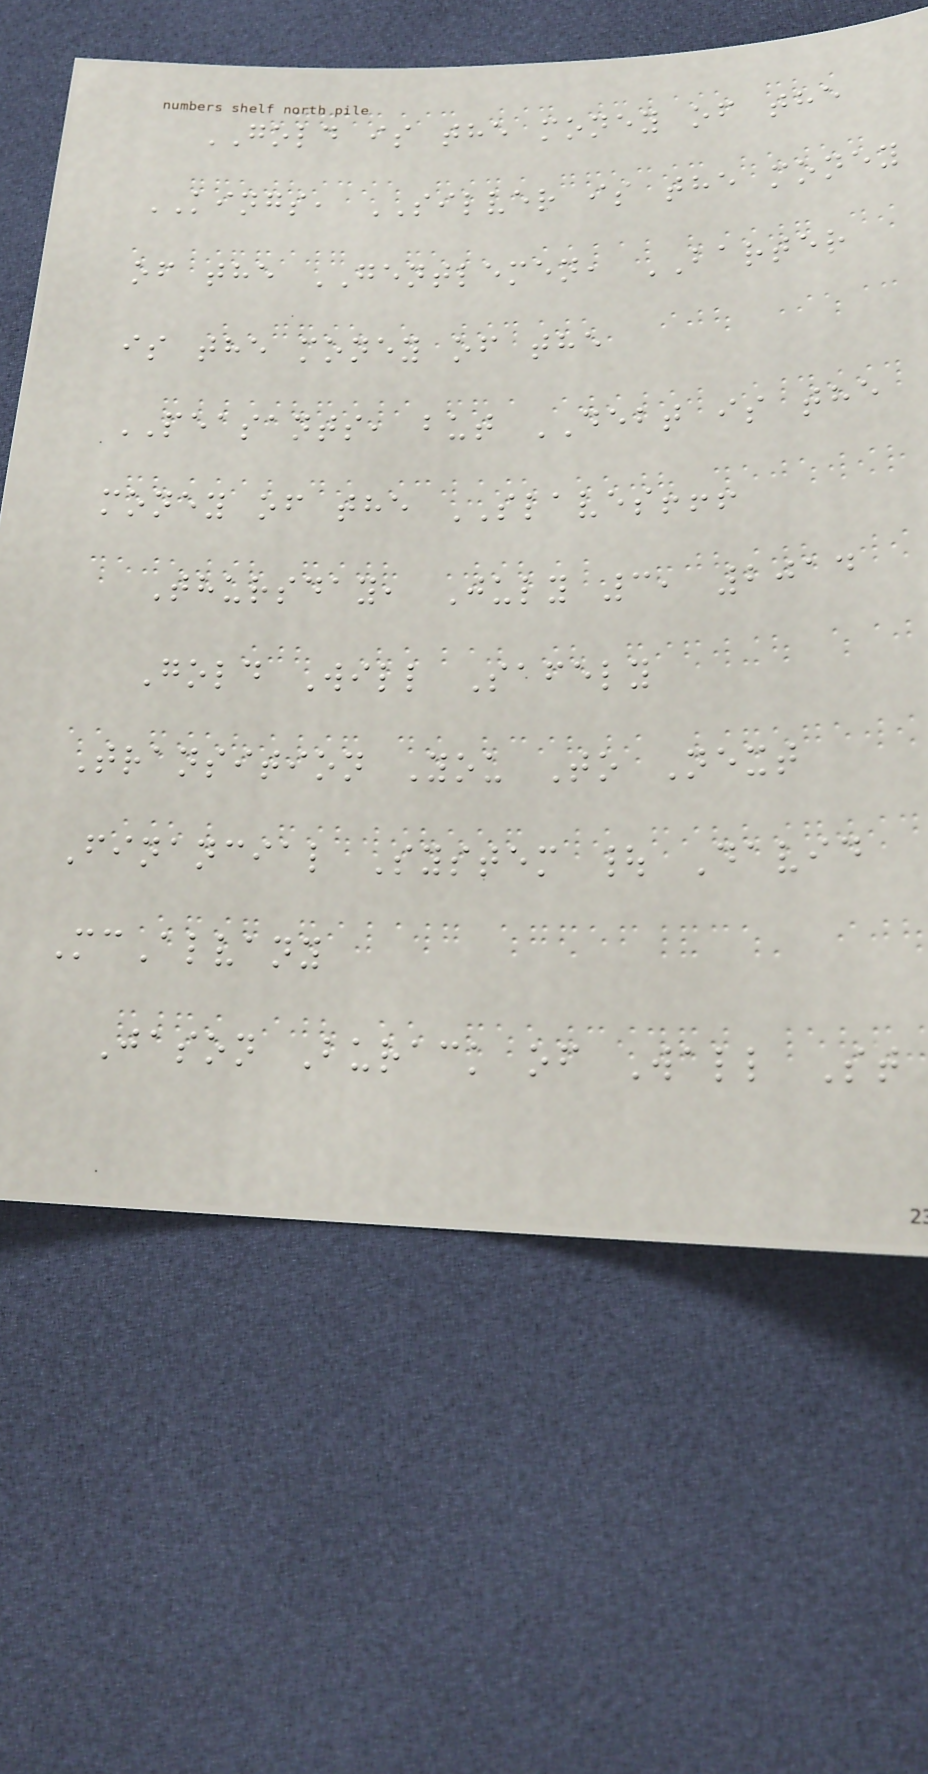GOLD is the money of the
KINGS, SILVER is the money
of the GENTLEMEN, BARTER
is the money of the
PEASANTS, but DEBT is the
money of the SLAVES!!!
Thursday, July 3, 2014
Gold Will Safely
Transition You To Next
Financial System | David
McAlvany
Jason Burack of Wall St
